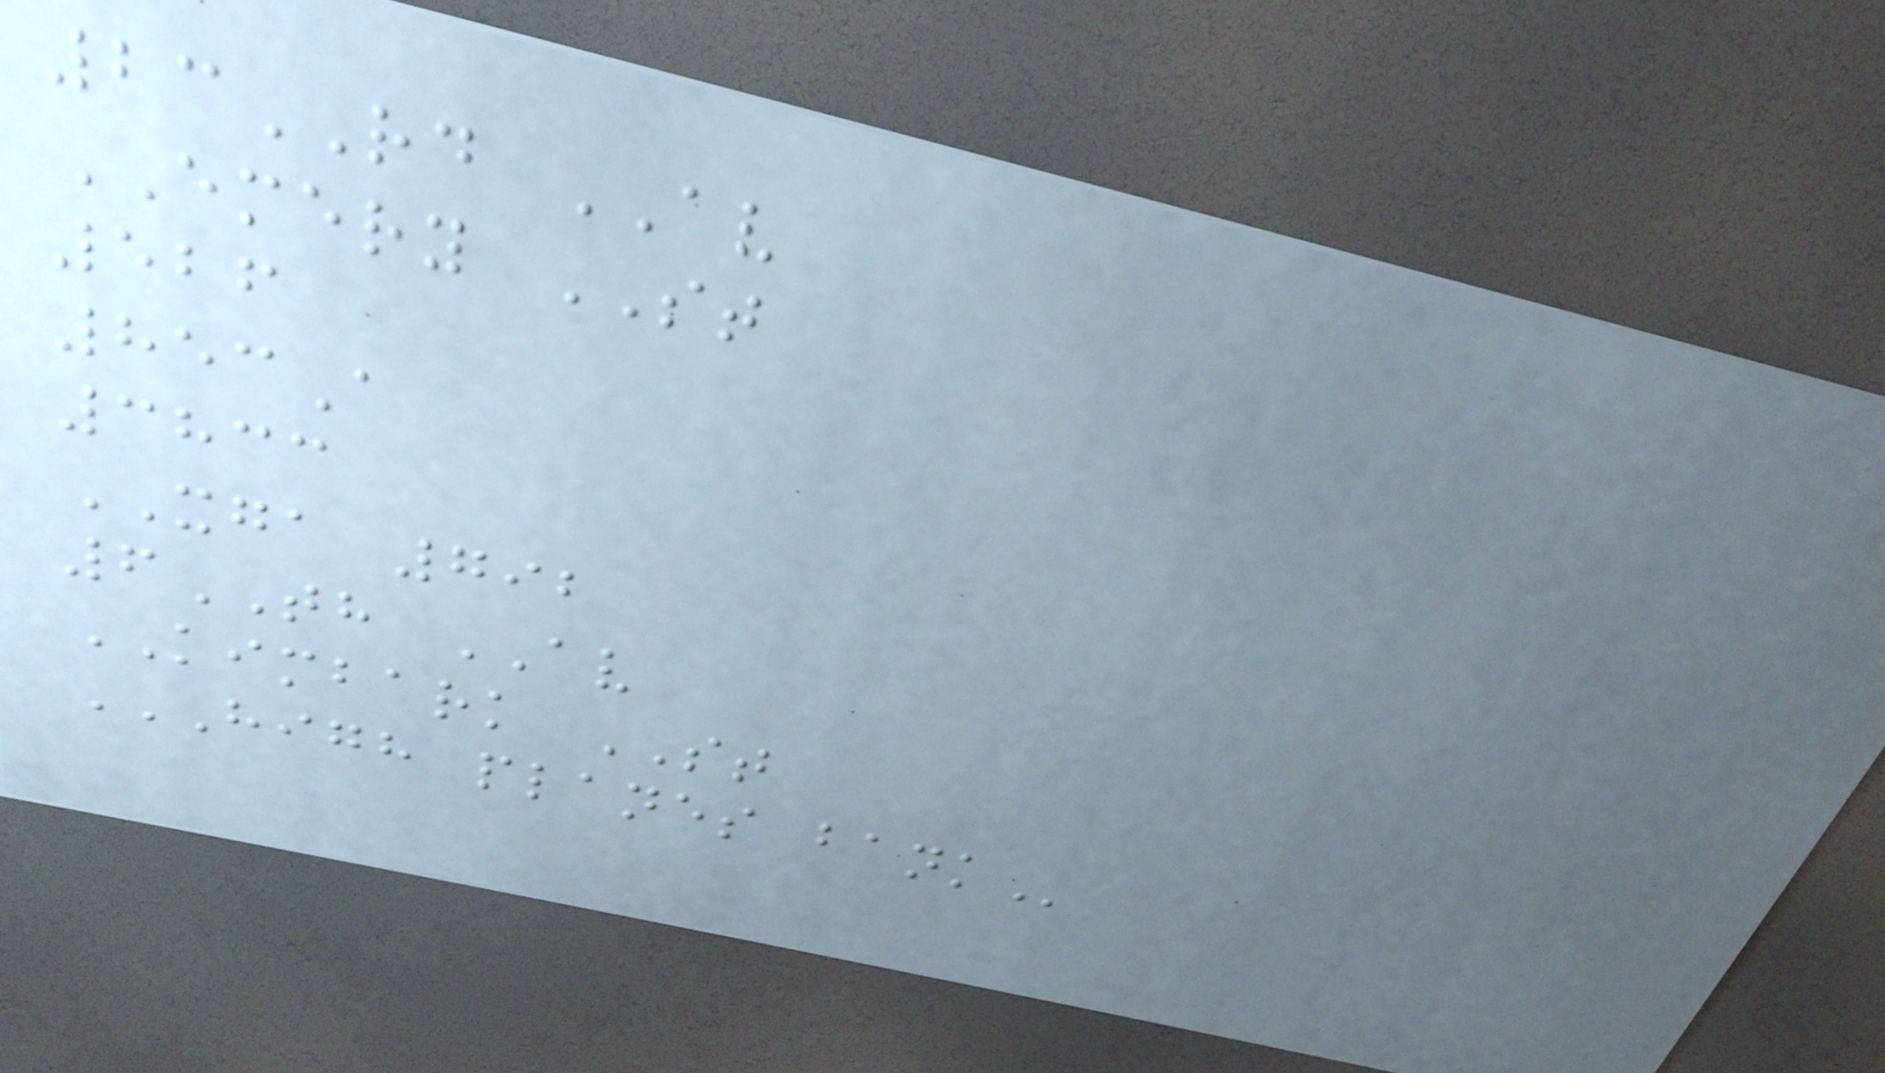23RD AV
EMERY ST
526
853A
3833
XGA 792
6TH AV
KIMBARK ST
HIGH PLANES BANK
